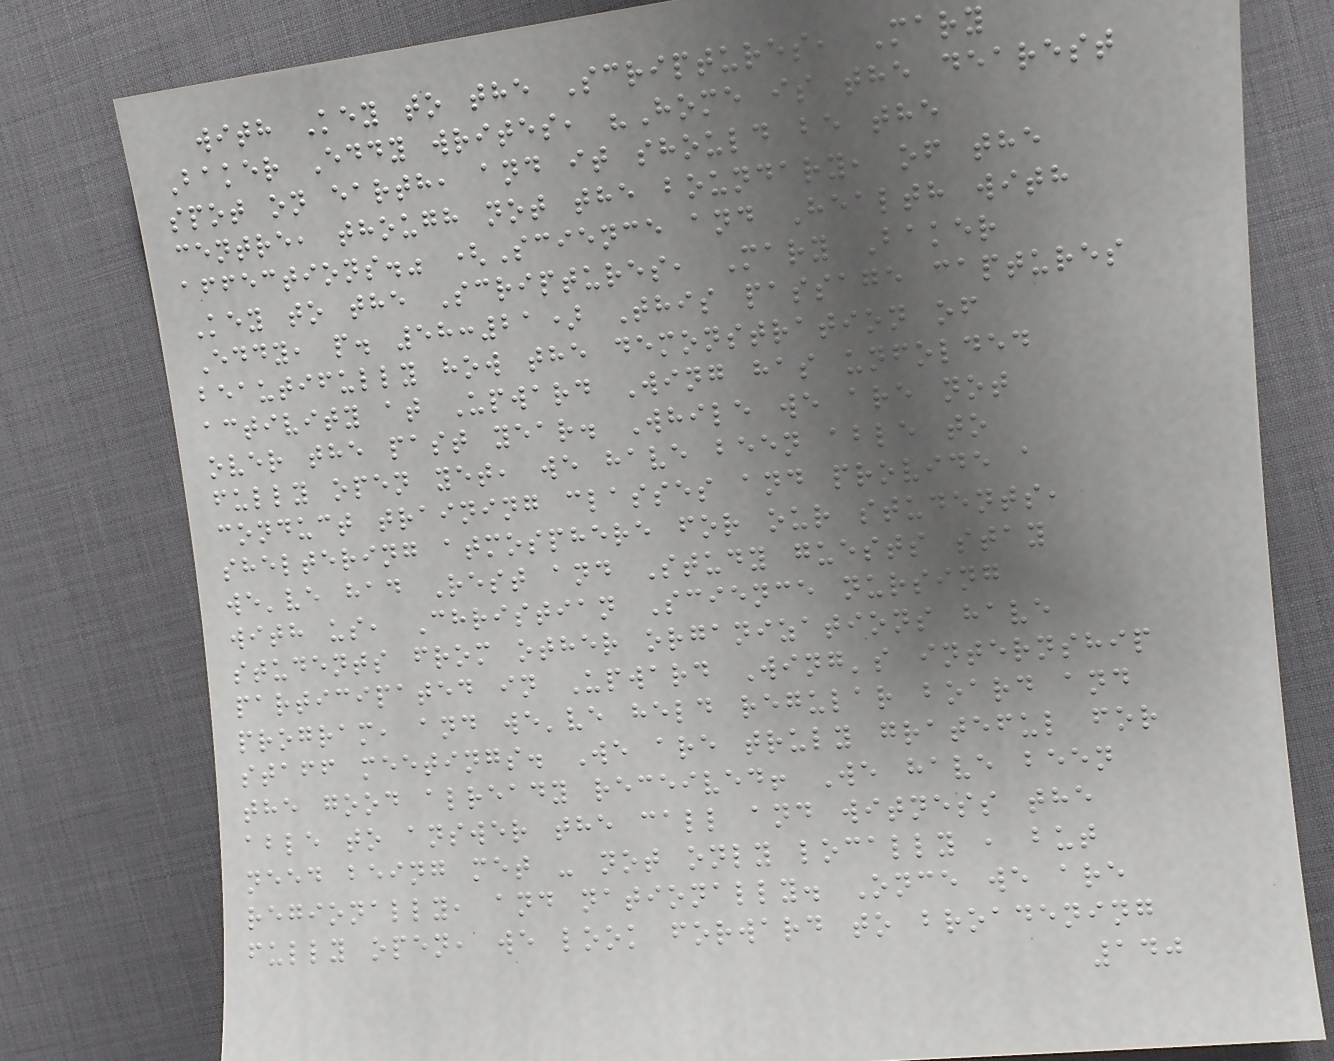with Key to the Scriptures, Mary
Baker Eddy writes, "Home is the dearest
spot on earth, and it should be the
centre, though not the boundary, of the
affections." (Science and Health with
Key to the Scriptures, Mary Baker
Eddy, p. 58:21) This passage captures
beautifully how the demonstration of
activity at Upward Wing has unfolded
over the past year. While we are not
fully open yet, we have been able to
conduct training classes and provide a
sheltering atmosphere for our students,
we've had Rest and Study guests stay
with us, Christian Science nursing
students from other organizations have
participated in Upward Wing's internship
program, and we've held regular board and
staff meetings. We are truly grateful for
the good already received! We have been
able to answer the call and witness the
need being met - not only locally , but
regionally, and nationally. Once we are
fully open, we look forward to broadening
140
